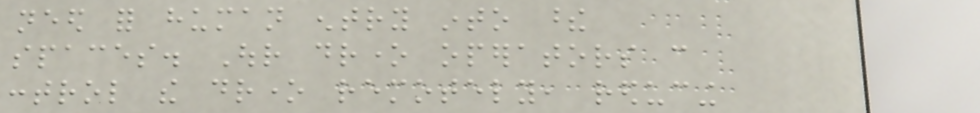need for human entry into these
spaces. Our drone operators can
control the drone remotely, reducing
